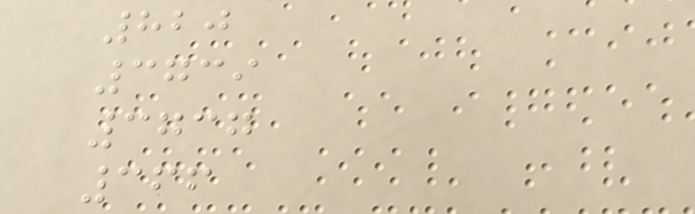820
3739
3737
366
